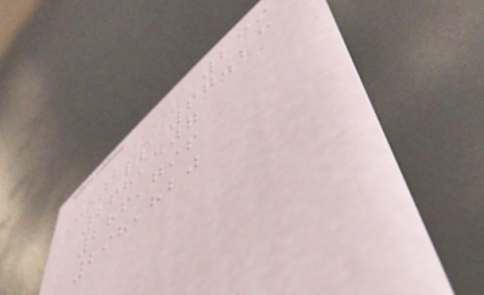239
Totals 67.23
268,507
286,796
298,820
